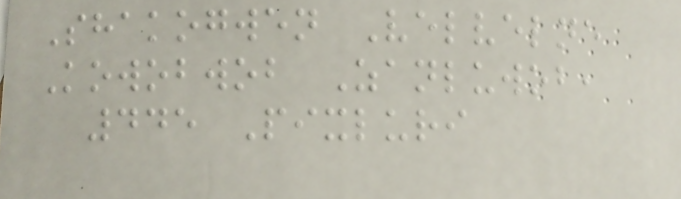Shakogwen Velvelne
Kowobwob Zanluwob,
445 Pixluri
